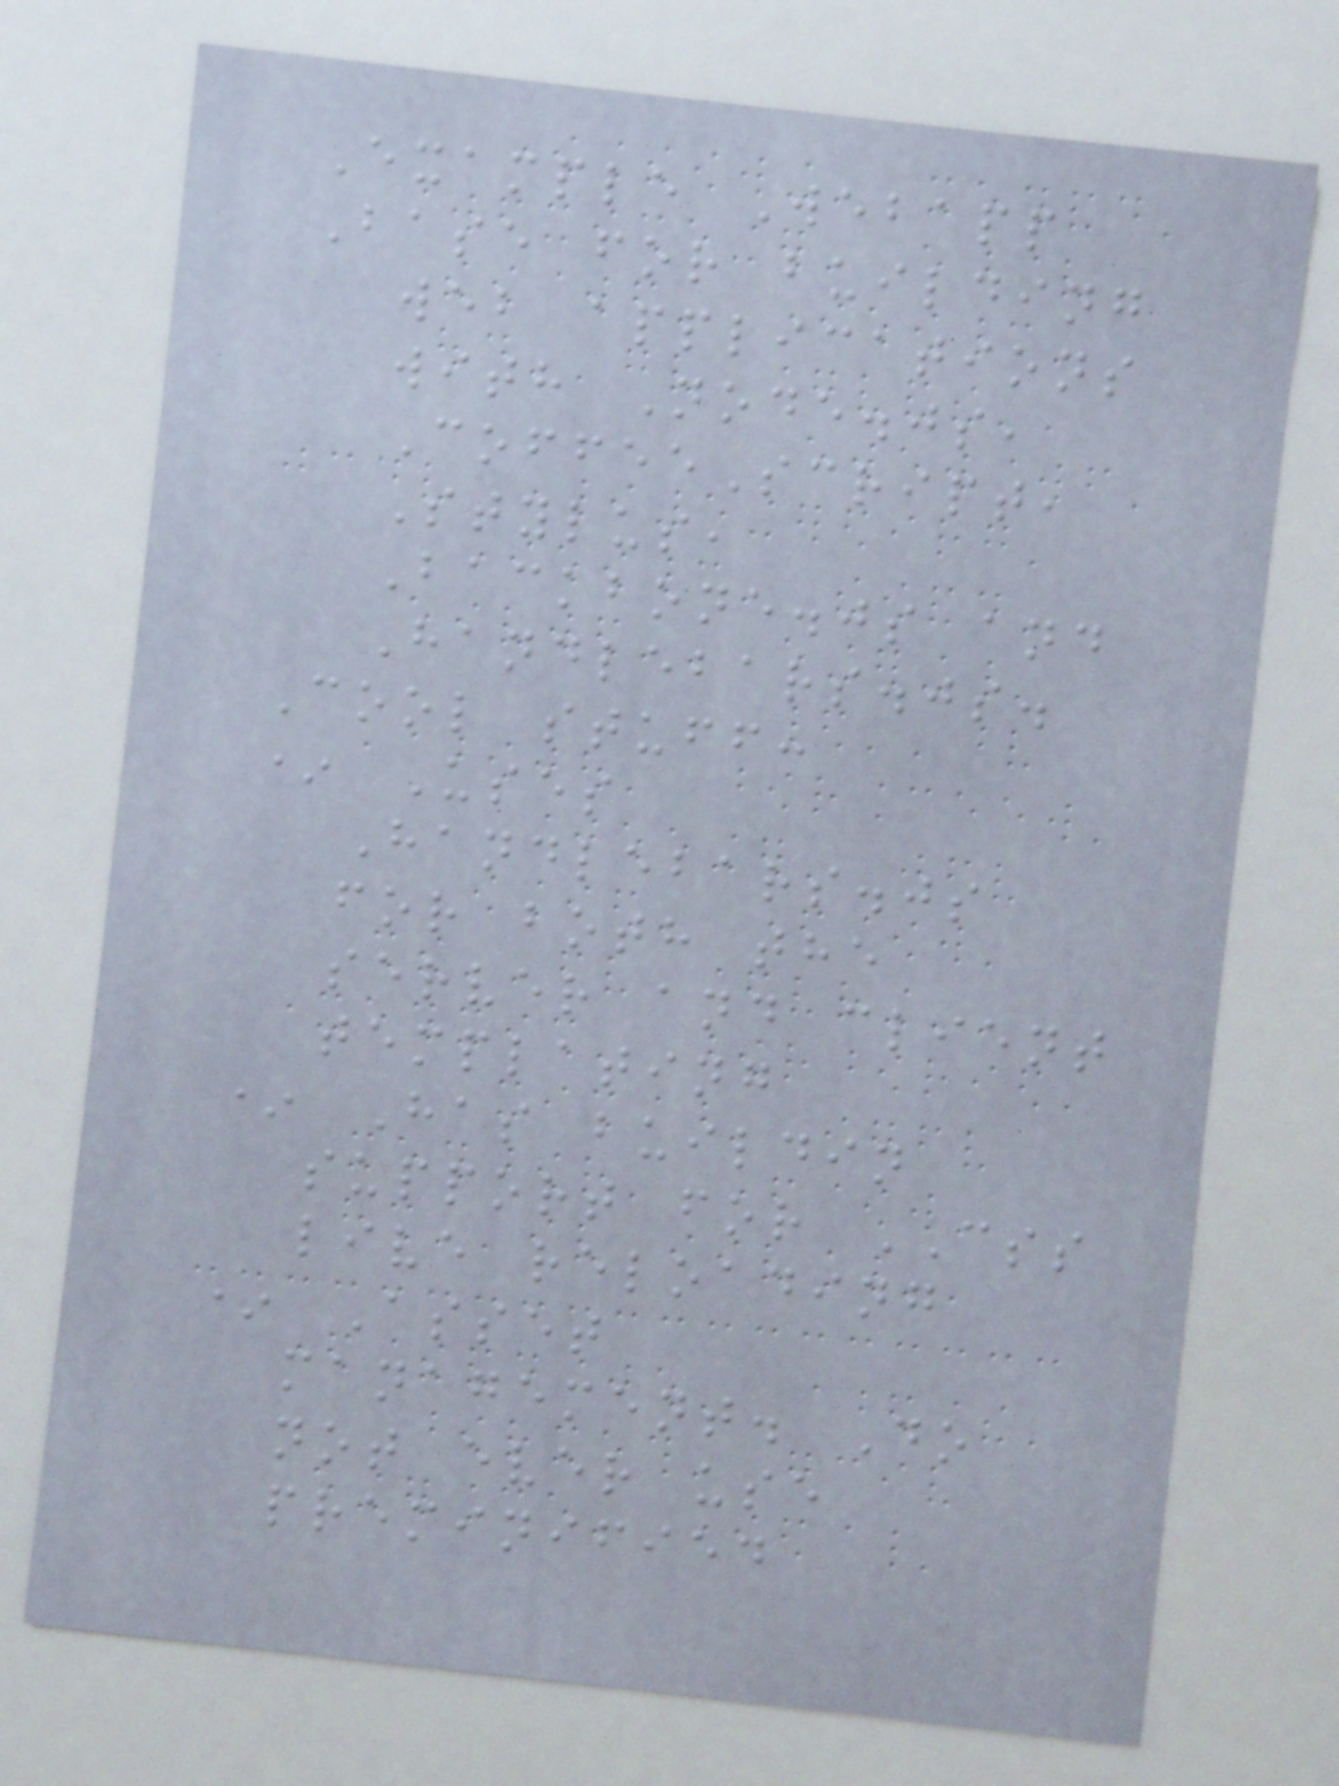Example Webapp
Base for building
web applications
with Node.js,
CoffeeScript,
Stylus,
Backbone.js and
Handlebars.js.
Cool stuff:
* Uses
Handlebars.js
for both the
server and client
templating
* Has buildin
support for CSS
live reloading
* Asset
management. Do
not ever use
preminified
